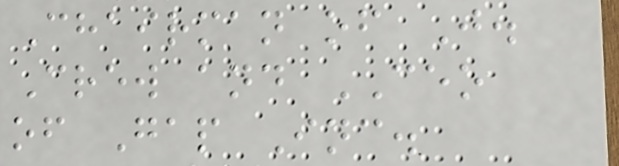Chairman of J.
Crew and CEO
of Gap Inc.
